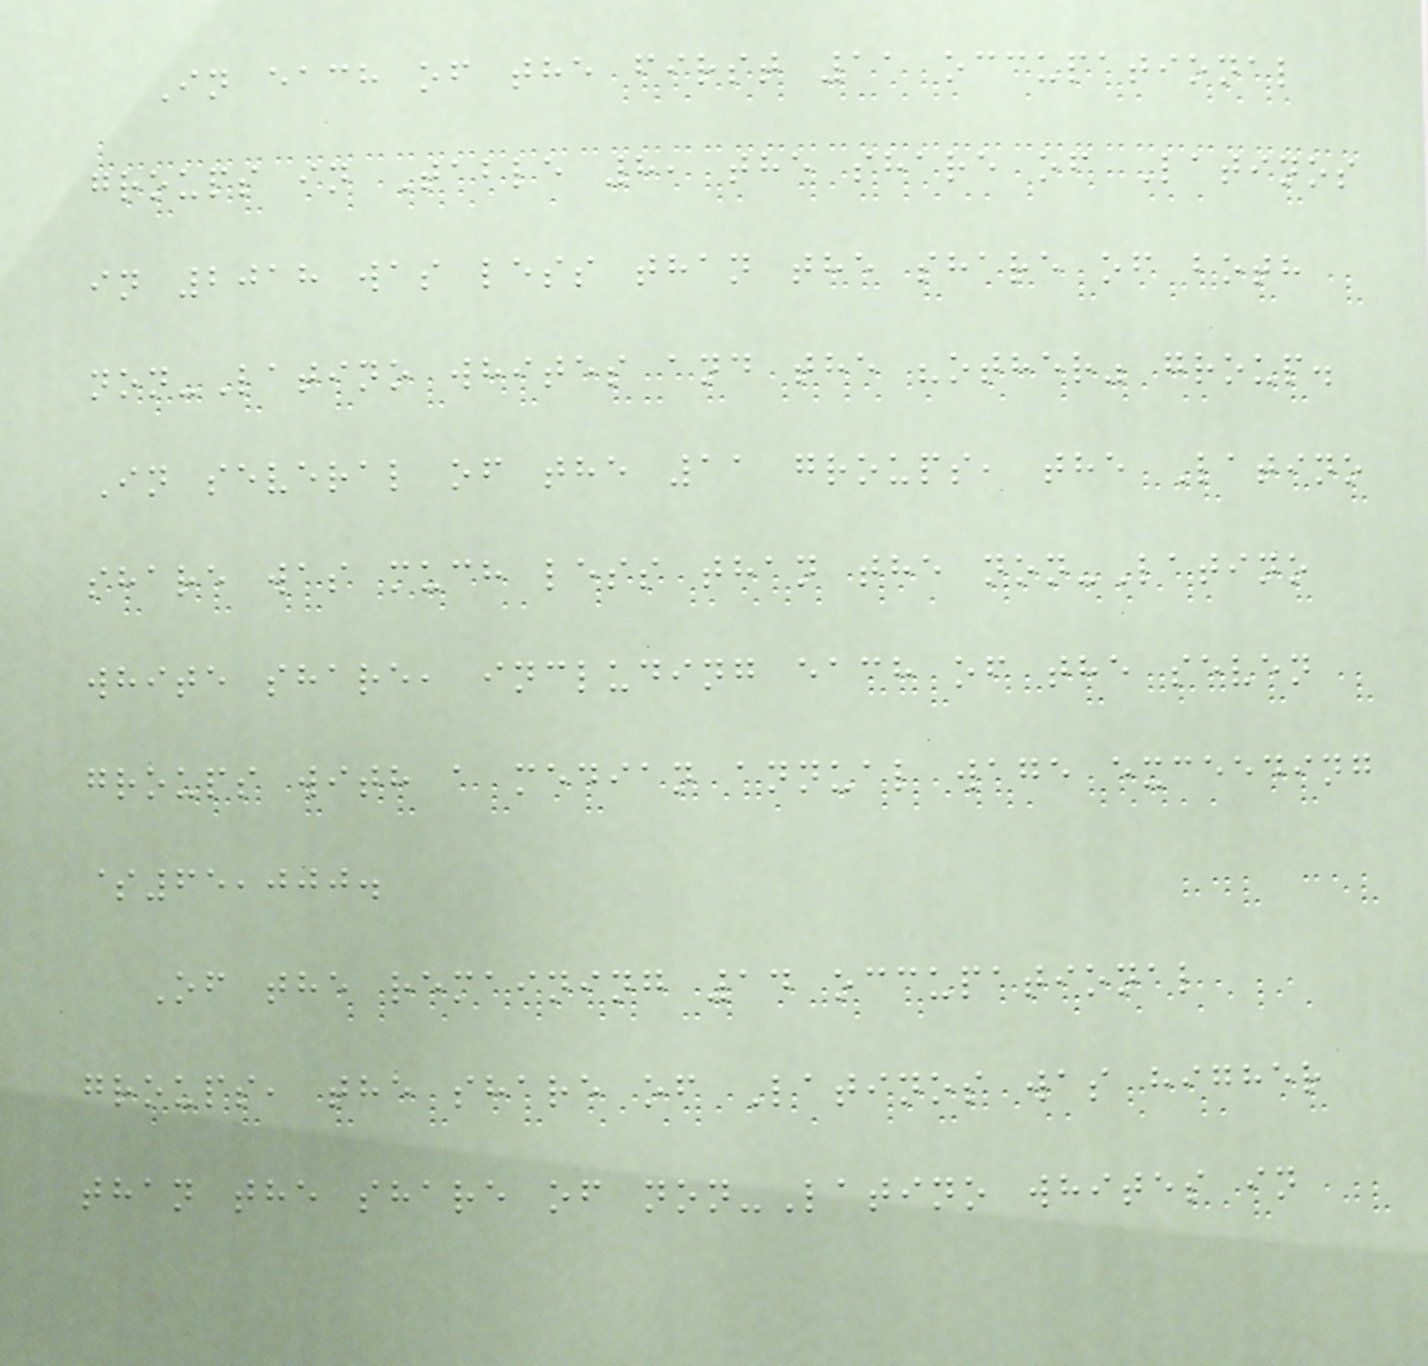In each of the first 11 occupational
groups in Table 8, the share of Latinos
in 2018 was less than the share of both
non-Latino whites and the "other" group.
In several of the 11 groups, the Latino
share was much less than the non-Latino
white share, including each of the seven
groups with a median annual wage exceeding
$65,000.
Of the remaining 14 occupational
groups, the share of Latinos was higher
than the share of non-Latino whites in
